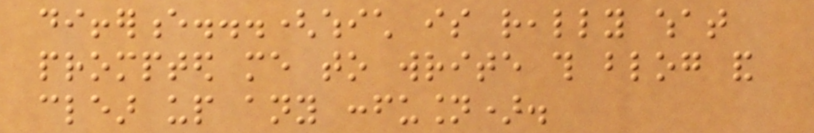difference...(which is really what
prompted me to write this blog and
clear up any confusion).
